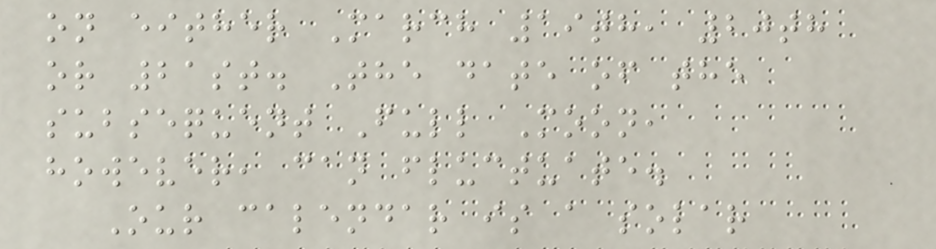on either March 19th, 20th
or 21st. The date of the
subsequent Full Moon,
however, can fluctuate.
Our calendar is a solar
